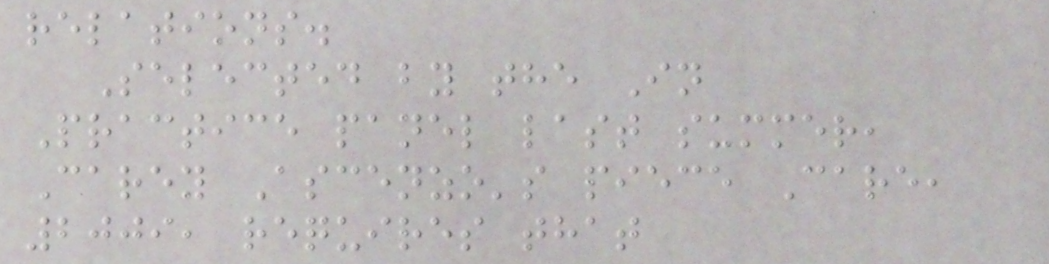relations.
Selected by the In
Practice panel last summer,
Carey Ascenzo's piece Care,
2009, requires that
